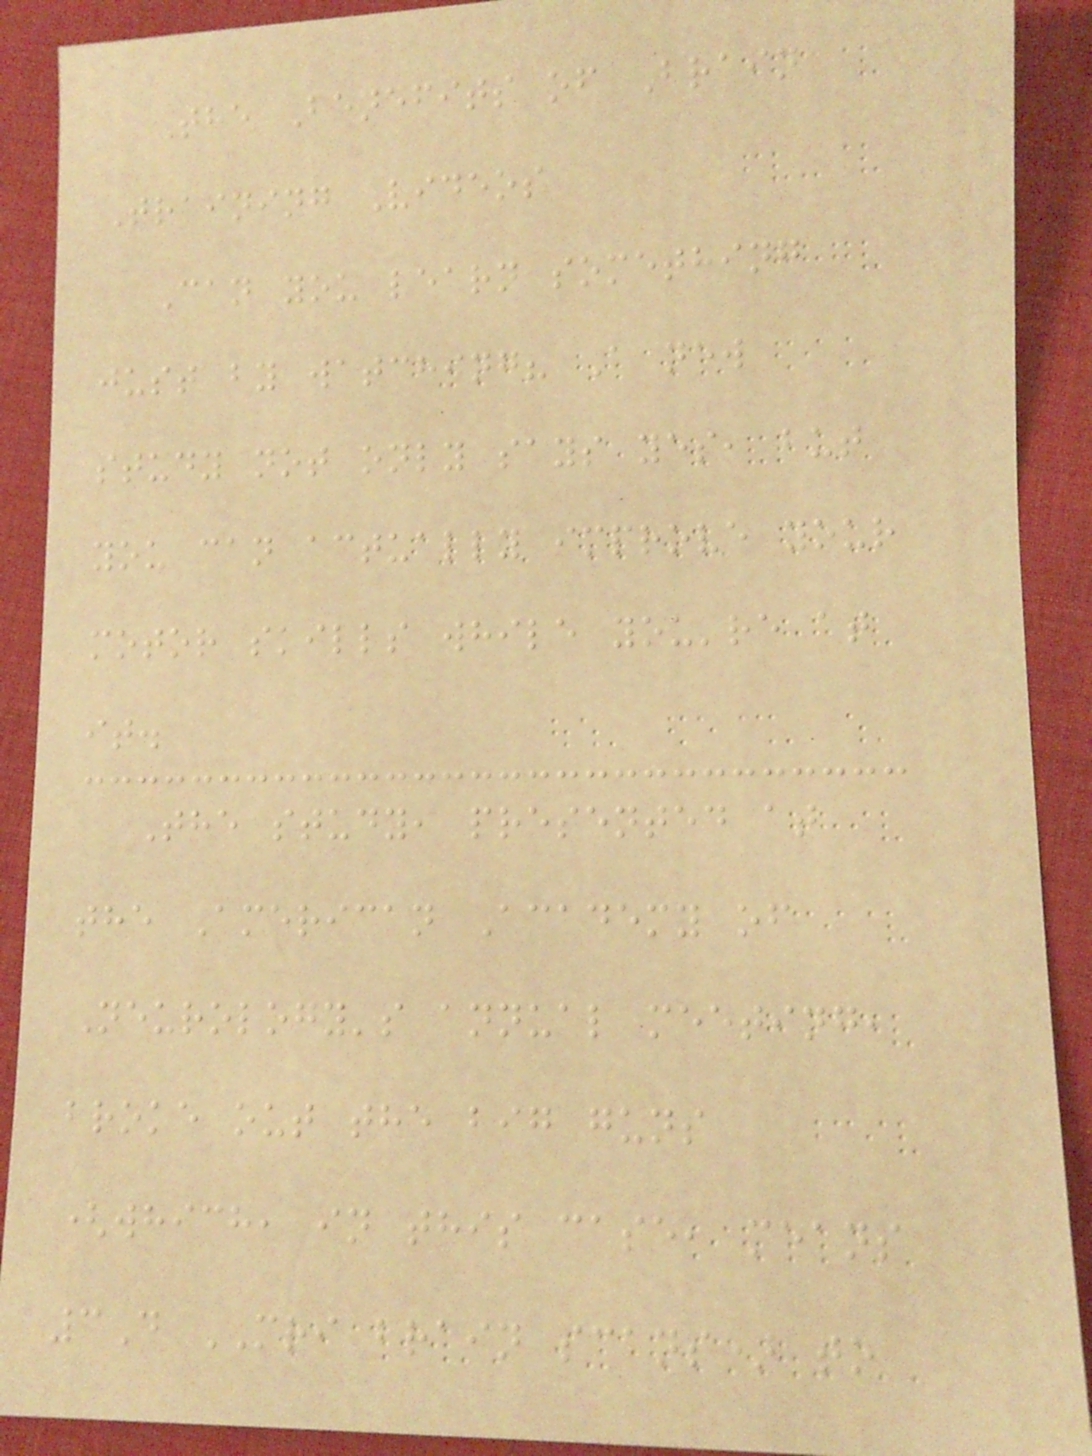The Benefits of Brain
Training Videos
Can you learn something
just by watching? A new
study not only says yes, but
you can actually improve your
motor skills while you're at
it.
The study, presented at
the American Academy of
Neurology's annual meeting,
broke out the big guns
(which, in this case, means
3D MRI brain scans) to
